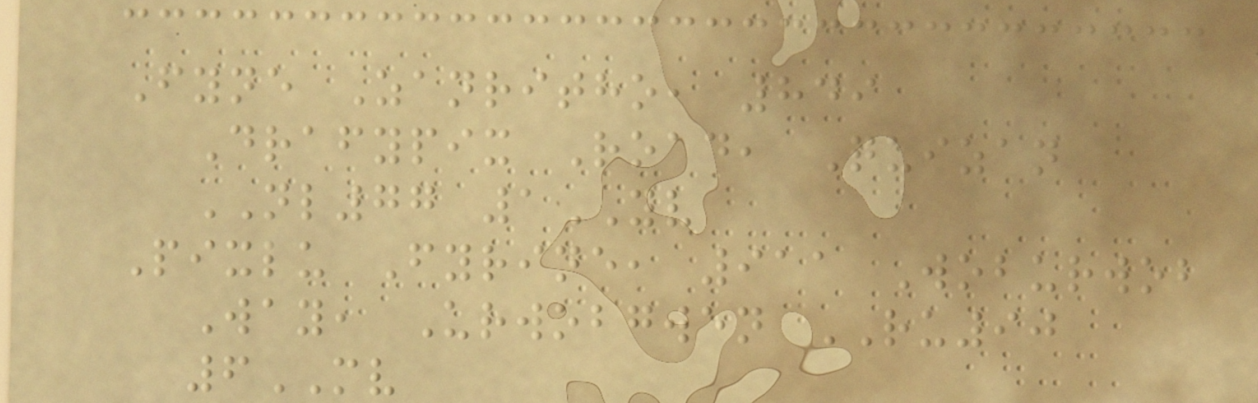Fyne Zanritho, 849
Drafypix Road, Quizan
NL77 1YV
Pixlu Fyrine, 911 Woburwob
Way, Urwobgwen RU90
6MV
